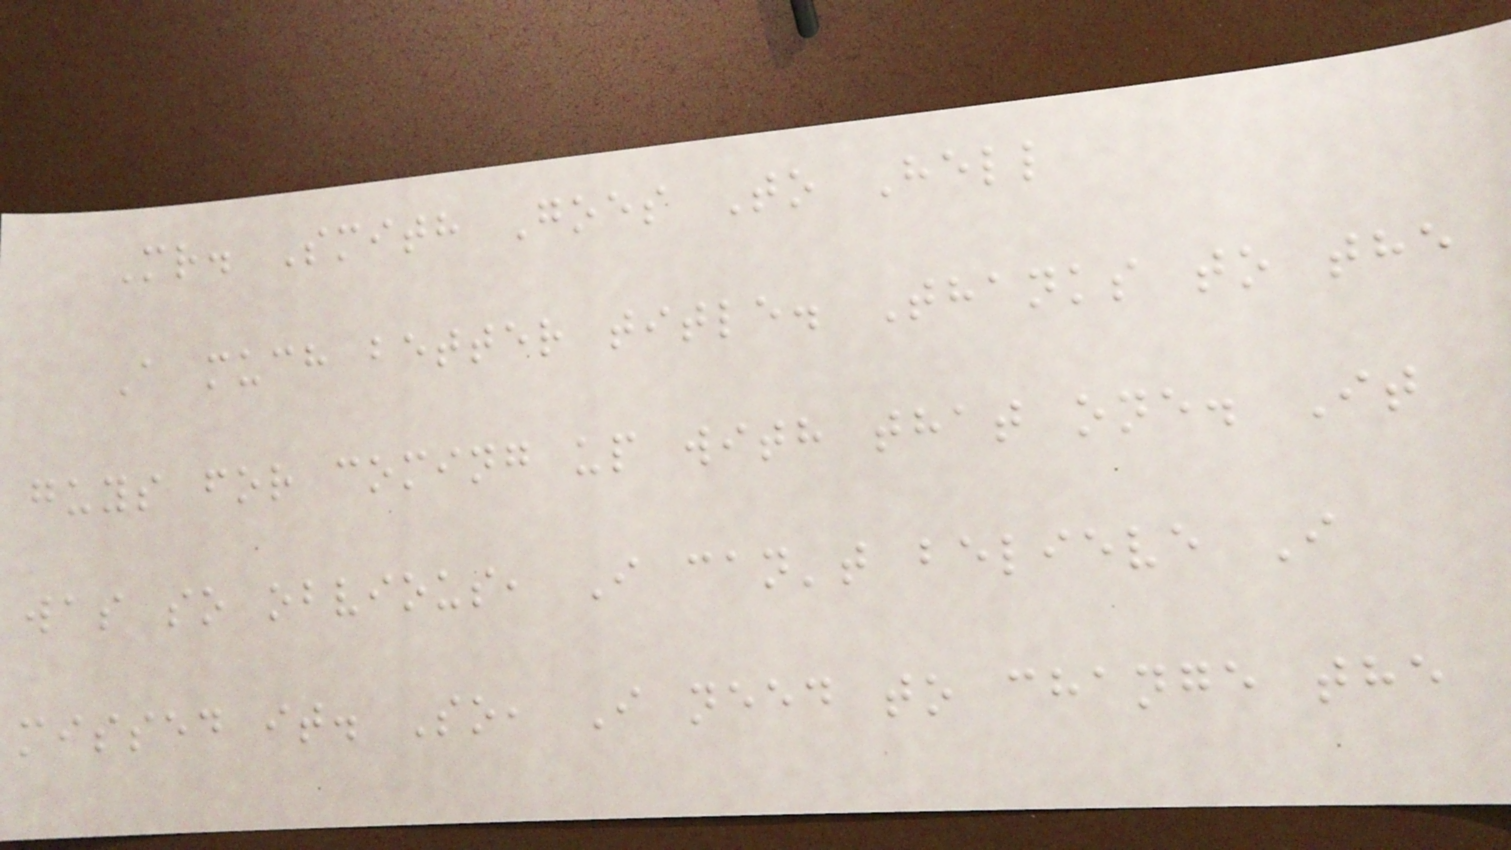Mr. Smith Goes To Hell
A much better title. Thanks to the
guys for coming up with that one. It
was so obvious, I can't believe I
missed it. So, I need to change the
